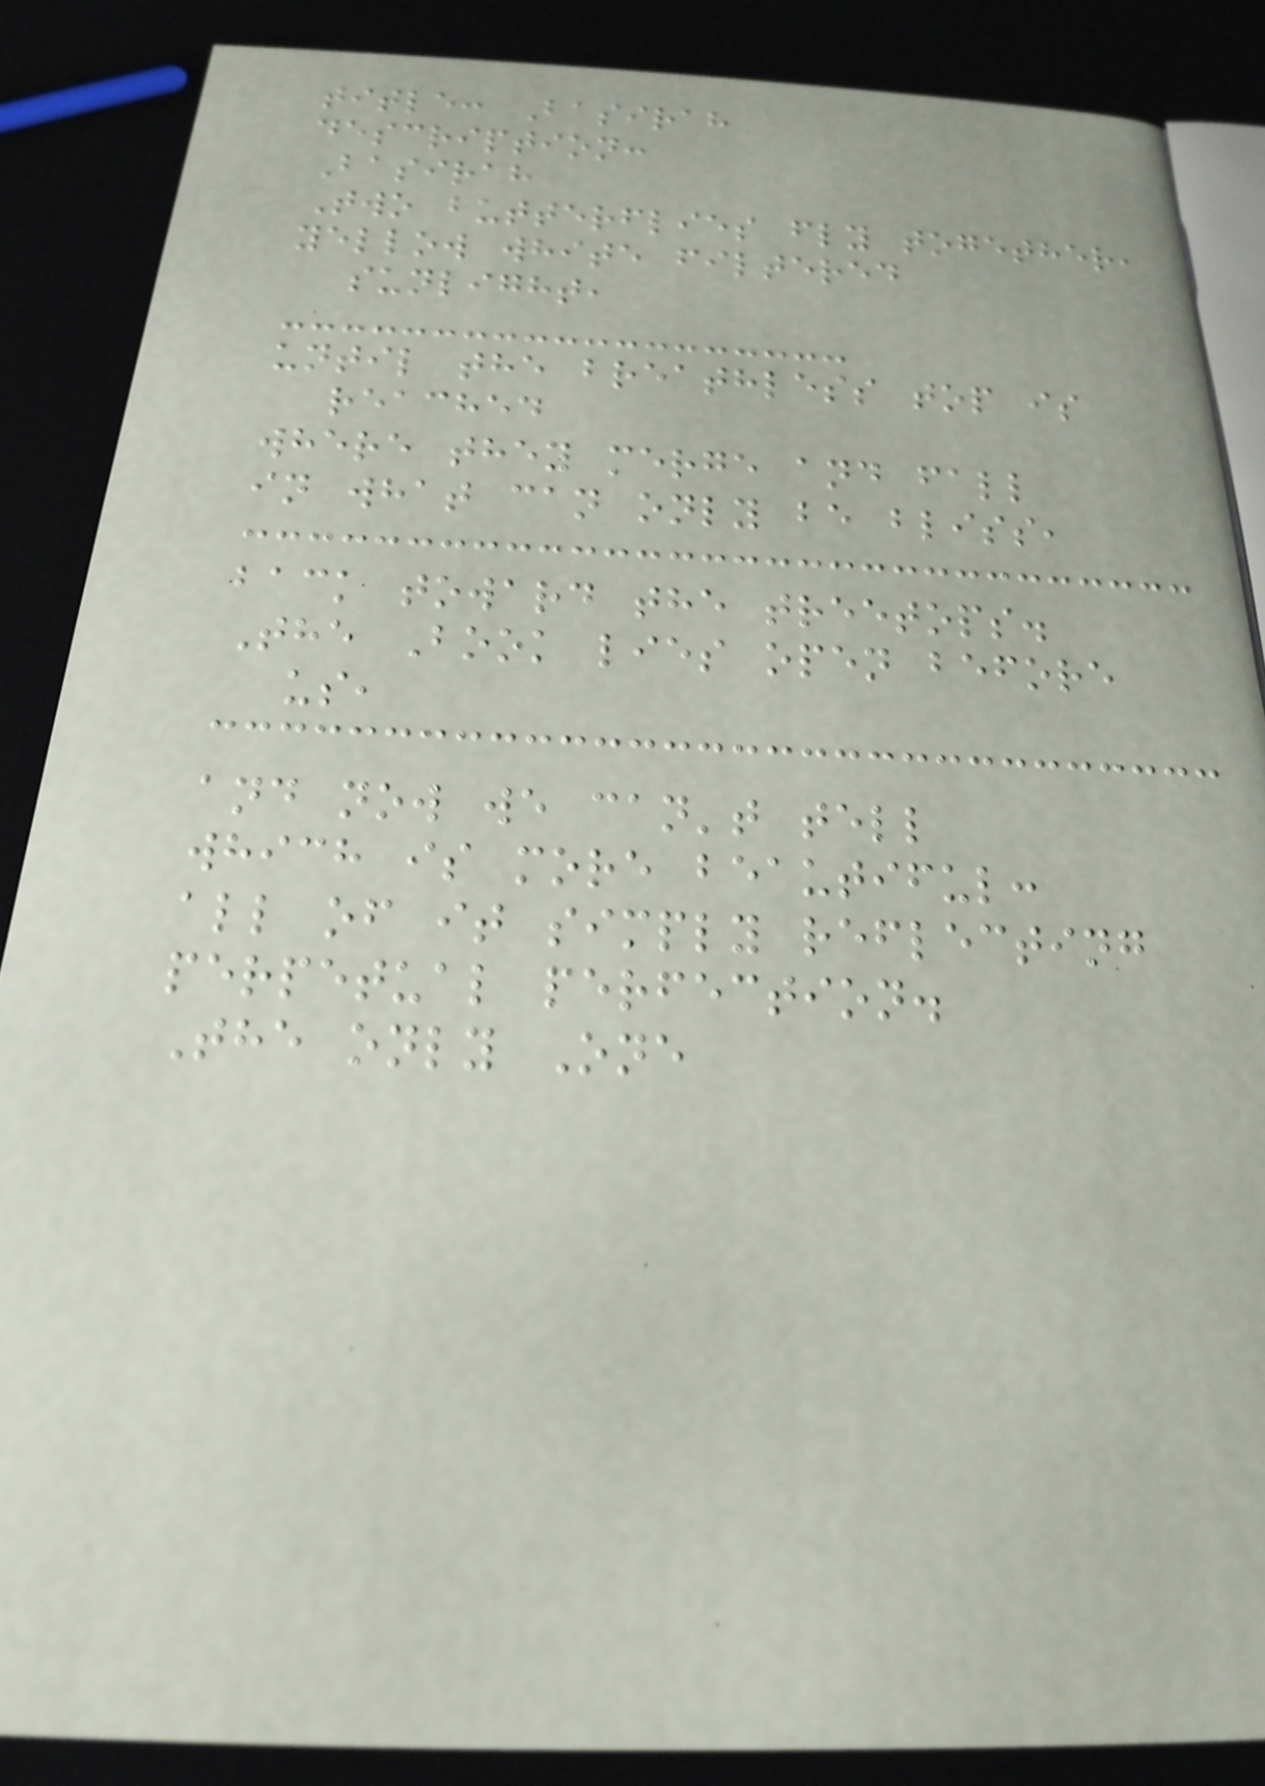title: Basirah
description:
Basirah
Two butterflies fly together,
yellow white filtered
sunlight,
until the breathless top is
reached
where they merge and fall
in what can only be bliss,
back toward the treetops.
The Book lies open before
us,
and now we can't tell
which is more beautiful:
all of it simply reflecting
perpetual perfection.
The only One
